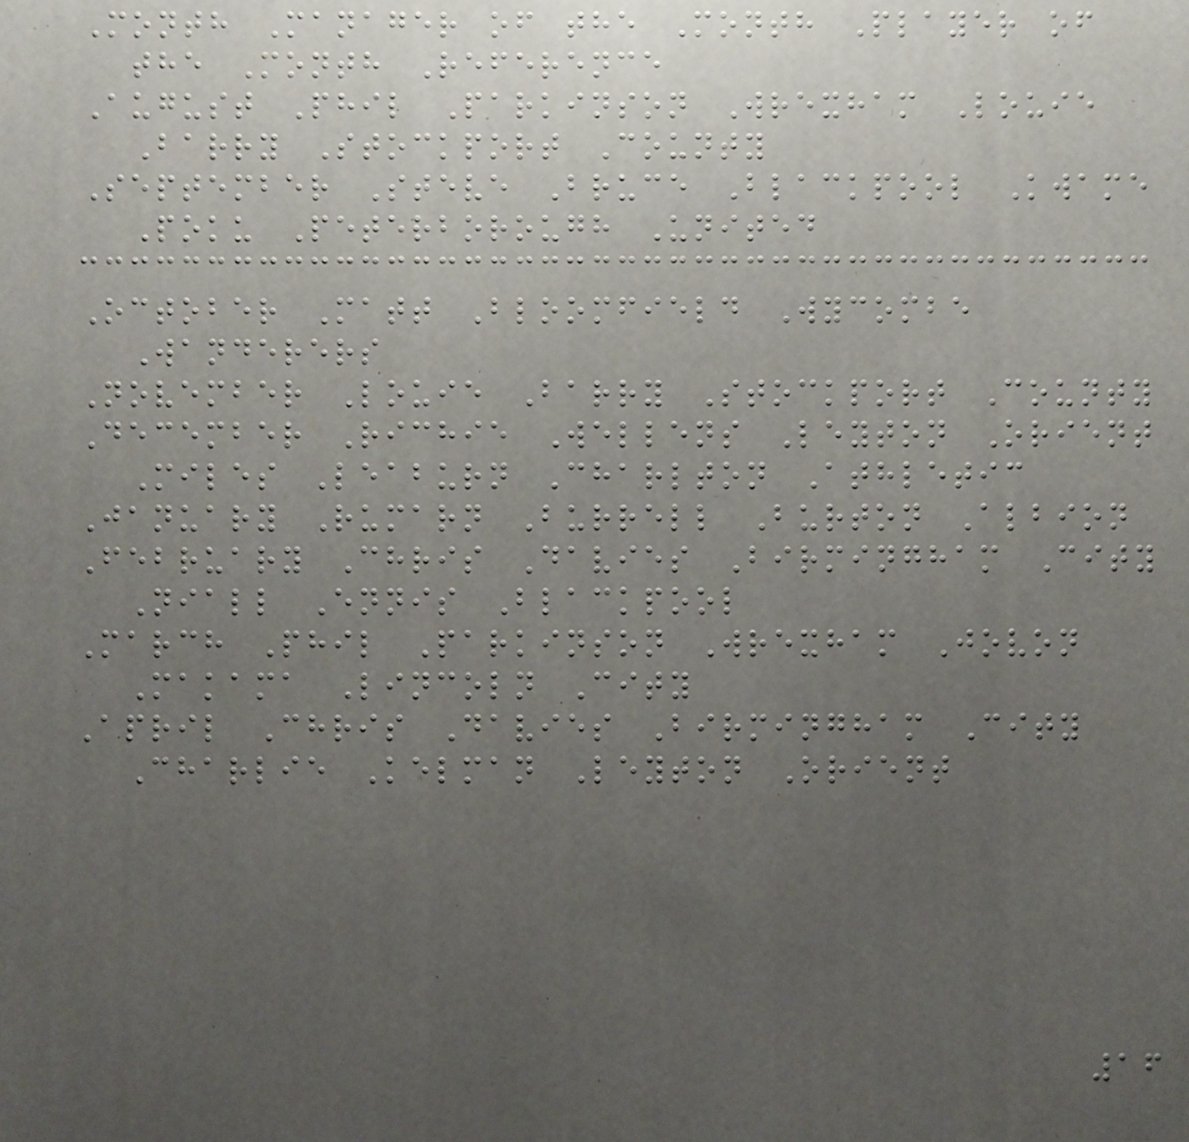Month Manager of the Month Player of
the Month Reference
August Phil Parkinson Wrexham Louie
Barry Stockport County
September Steve Bruce Blackpool Kwame
Poku Peterborough United
October Matt Bloomfield Wycombe
Wanderers
November Louie Barry Stockport County
December Richie Wellens Leyton Orient
Miles Leaburn Charlton Athletic
January Rumarn Burrell Burton Albion
February Chris Davies Birmingham City
Niall Ennis Blackpool
March Phil Parkinson Wrexham Jovon
Makama Lincoln City
April Chris Davies Birmingham City
Charlie Kelman Leyton Orient
16
